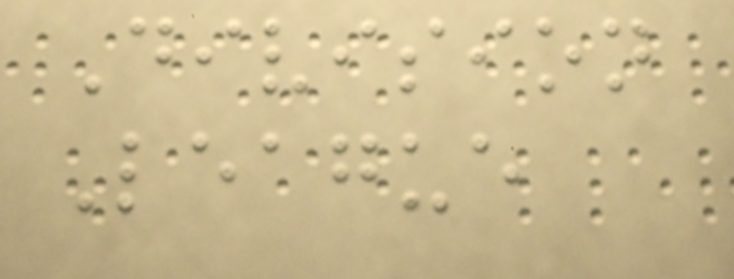Division
League
